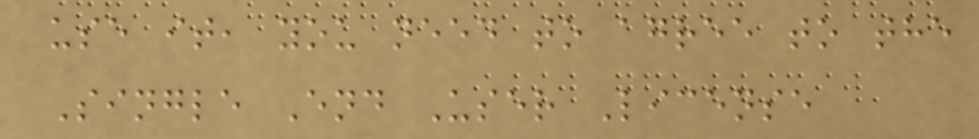use it, you need to agree to the
Single End User License
